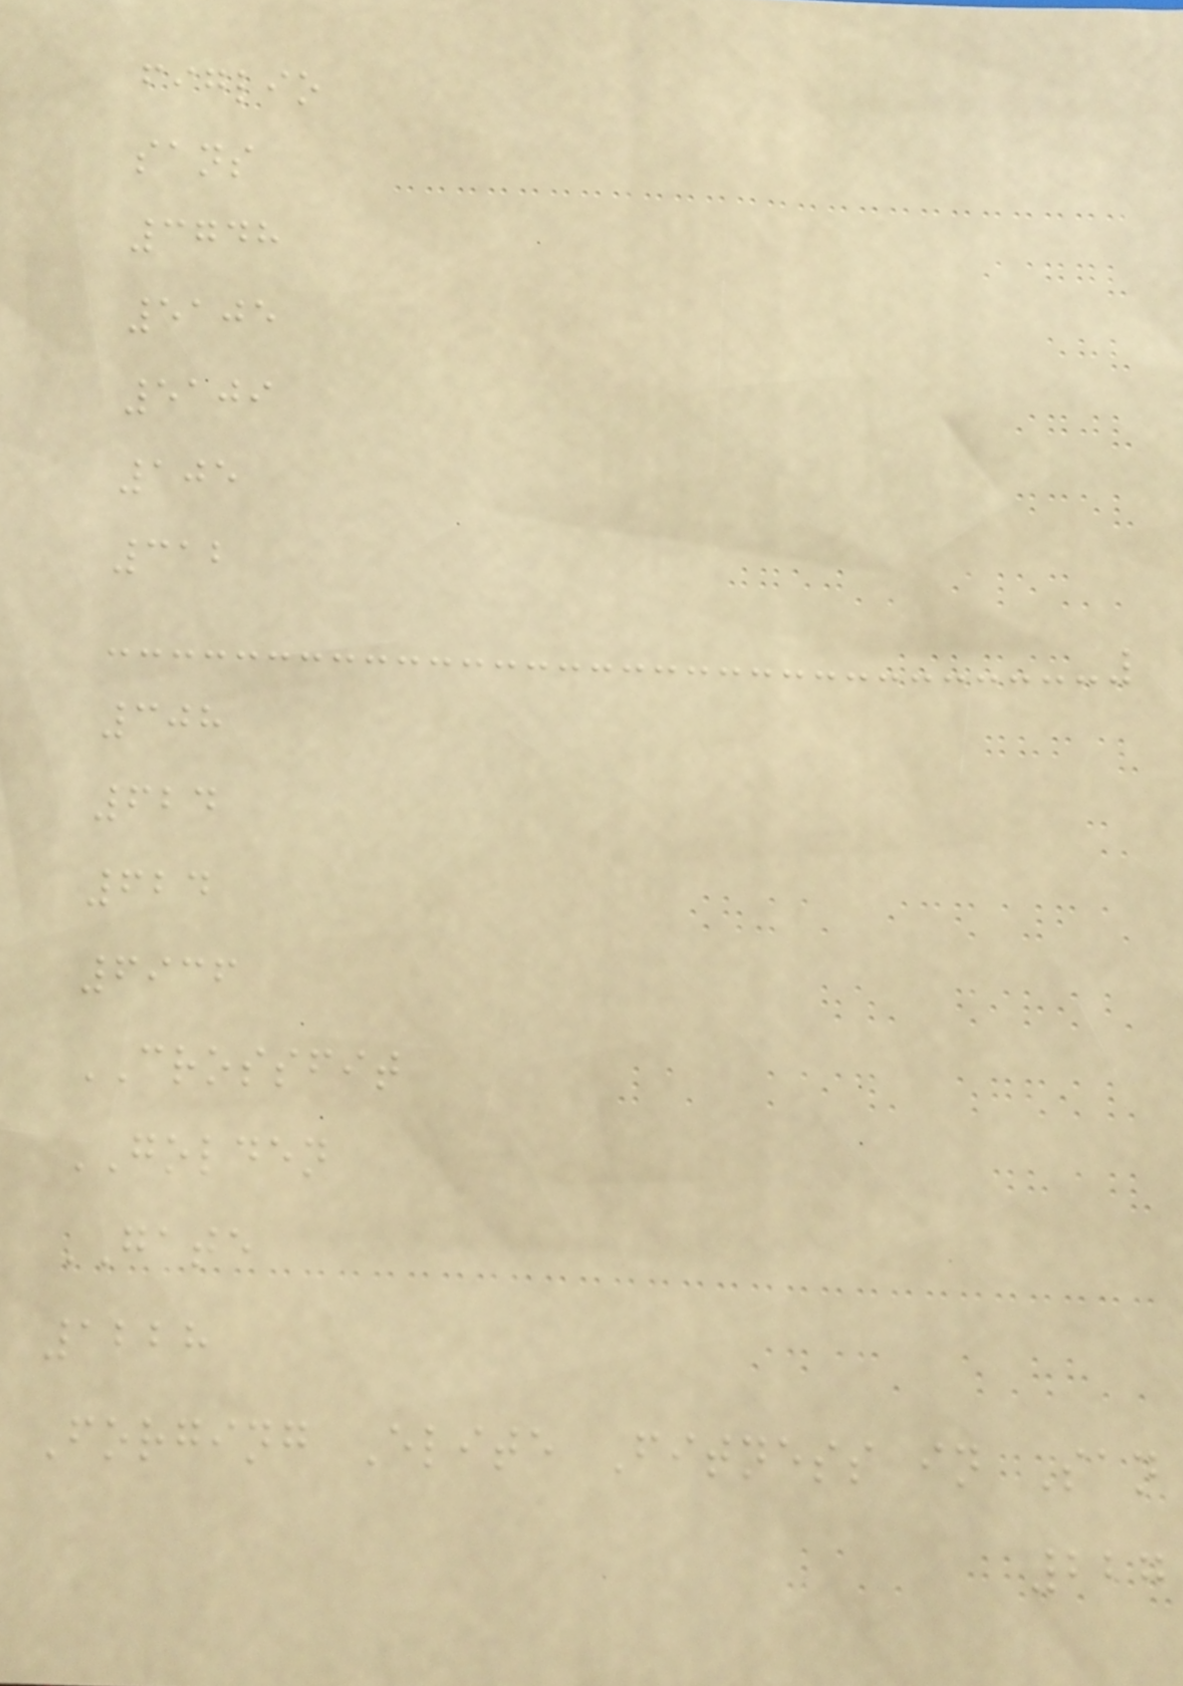figlio
sans
3748
5105
5109
105
312
308
624
624
6936
CROSSFIT
GOLDEN
GATE
1228
Forging Elite Fitness in San
227
